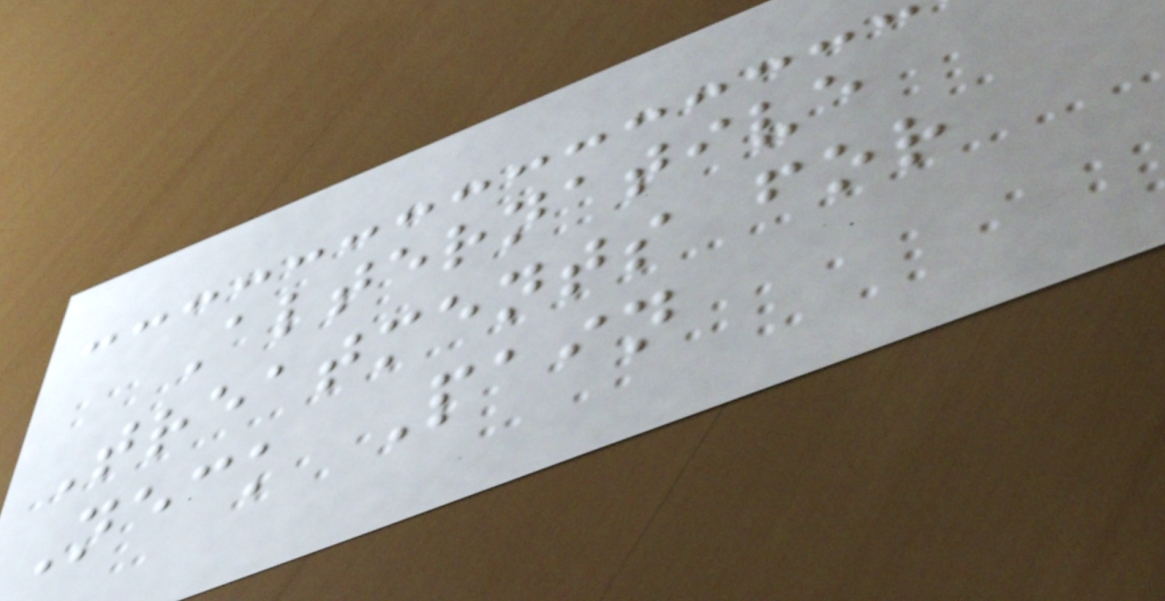Alternative
Treatments for
Neck Pain
